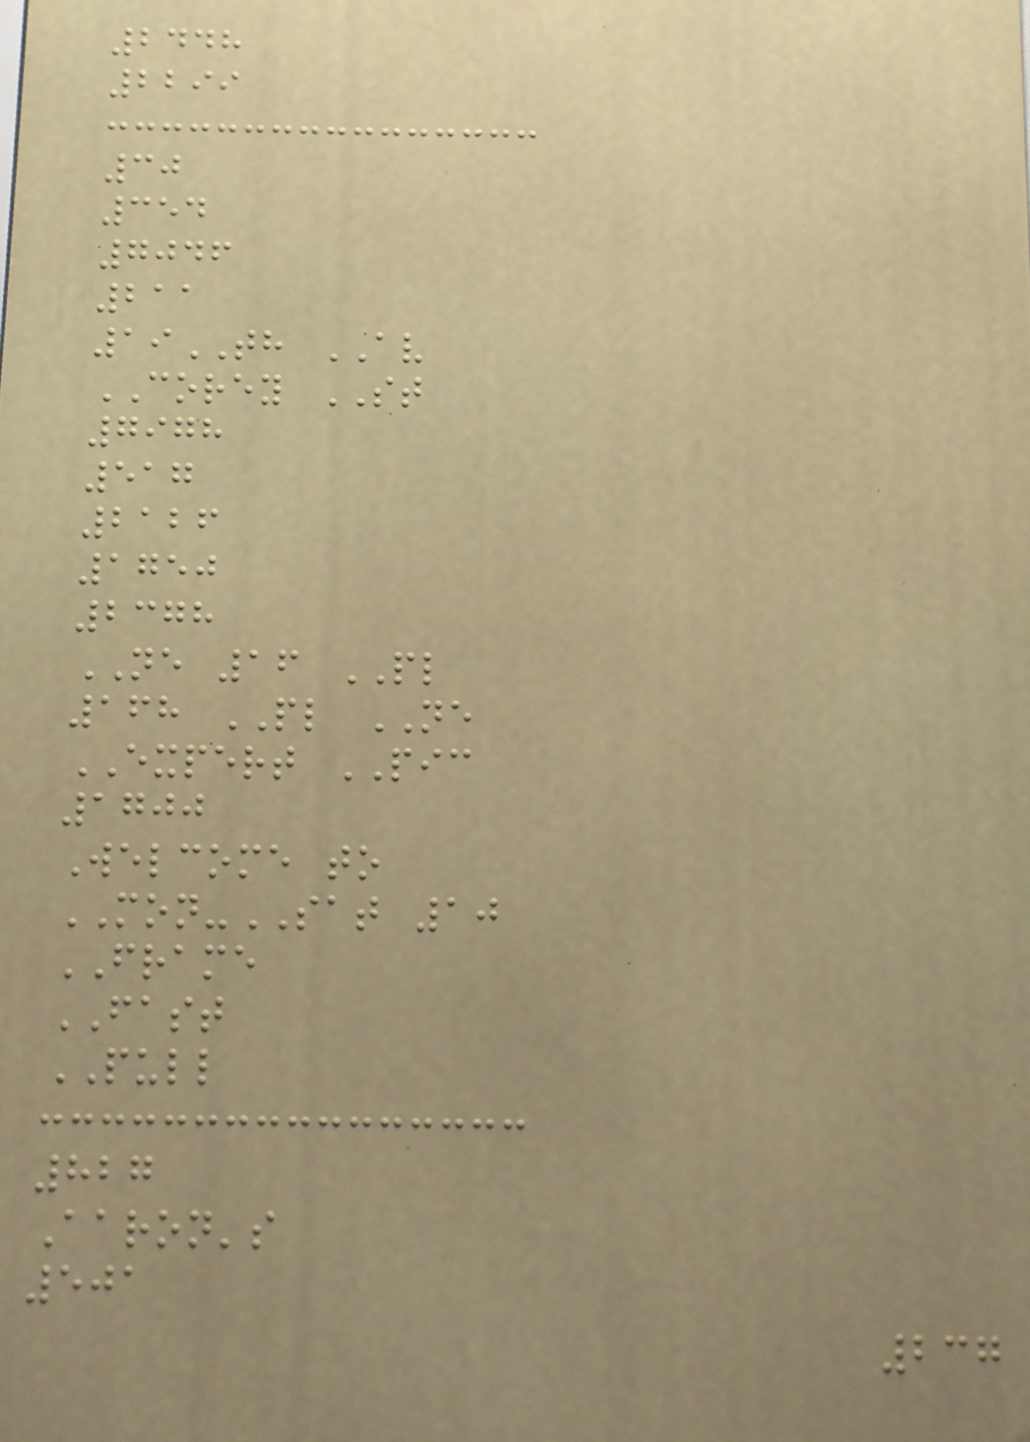2448
2299
30
354
7046
211
19TH AV
COREY ST
7978
517
2126
1750
2378
NE 16 PL
168 PL NE
EXPERT PIC
1700
Welcome to
MON-SAT 10
FRAME
FAST
PULL
827
Aaron's
501
237
